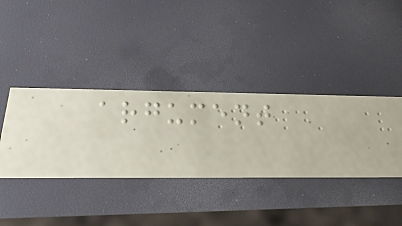argument
